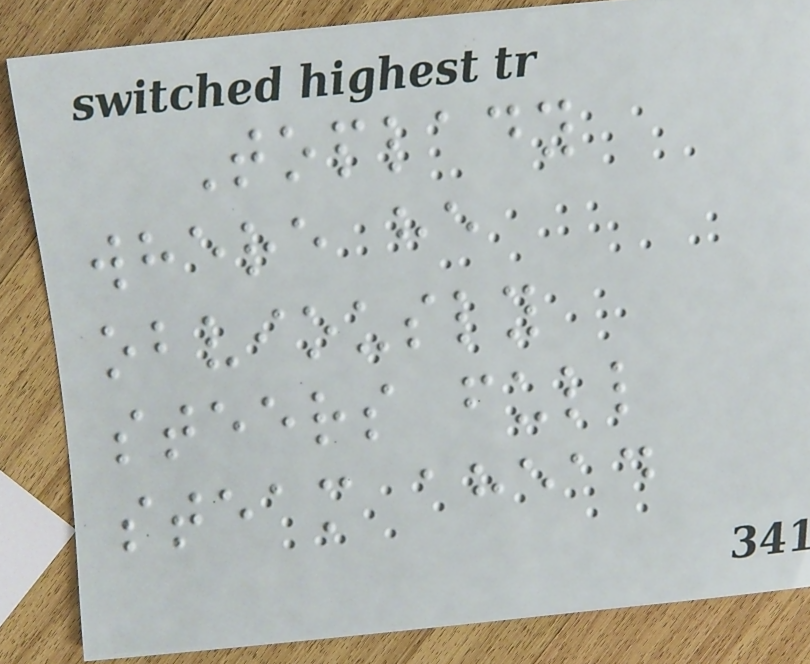Toplady
where he
obviously
steers full
steam ahead
